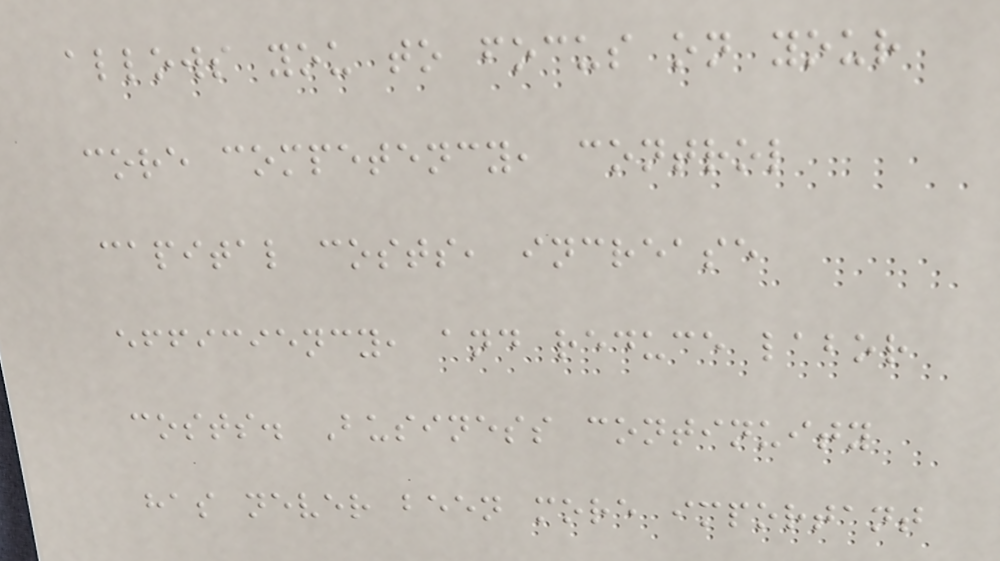allows you to focus on your
core competency, control
capital costs, increase
efficiency, and reduce labor
costs. Business continuity
has never been more important
